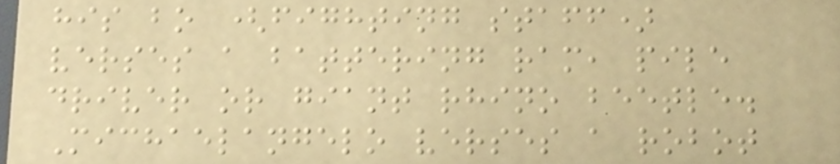his bo (fighting staff)
verses a battering ram, pile
driver or giant rhino beetle.
Michaelangelo verses a robot
